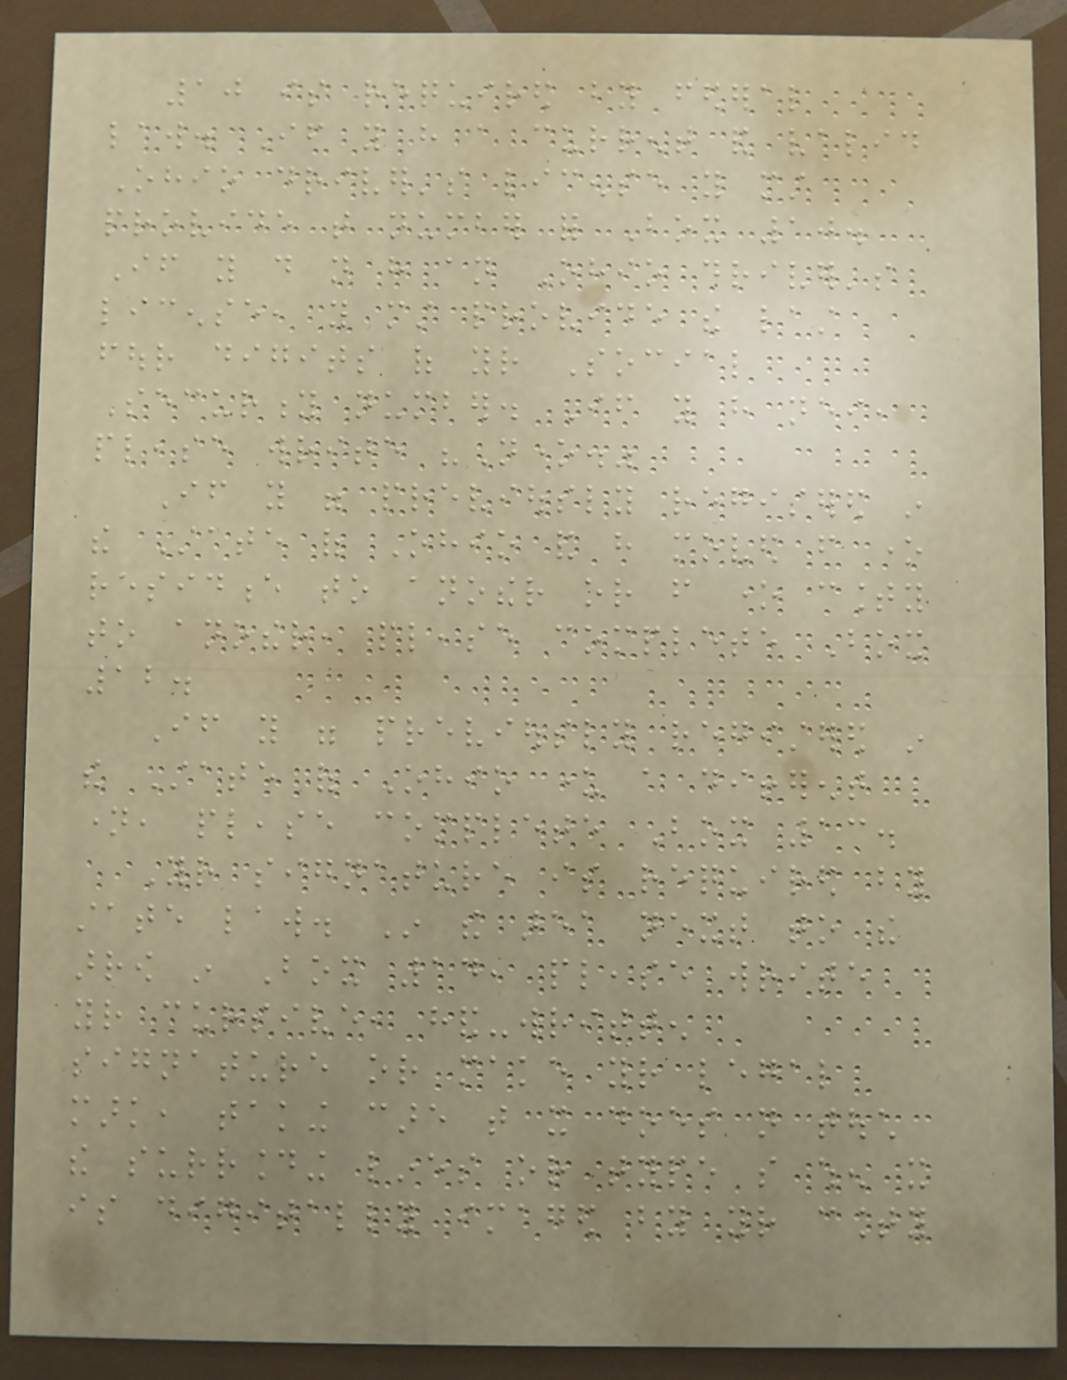10 is required by federal
law. If you have a current and valid
Ohio driver's license you must
provide that number for Box 10.
If you do not have an Ohio driver's
license, you must provide the last
four digits of your Social
Security number. If you have neither,
please write "None."
If you were previously registered in
the State of Ohio and have moved from one
residence to another or from one county
to another, please complete Box
12.
If you were previously registered in
the State of Ohio under a different
name, please complete Box 13.
Your signature is required by
state law. In the area next to the
arrow in Box 14, please write
your cursive, hand-written
signature or make your legal
mark, taking care that it does not touch
the surrounding lines or type so when it
is digitally imaged by your county
